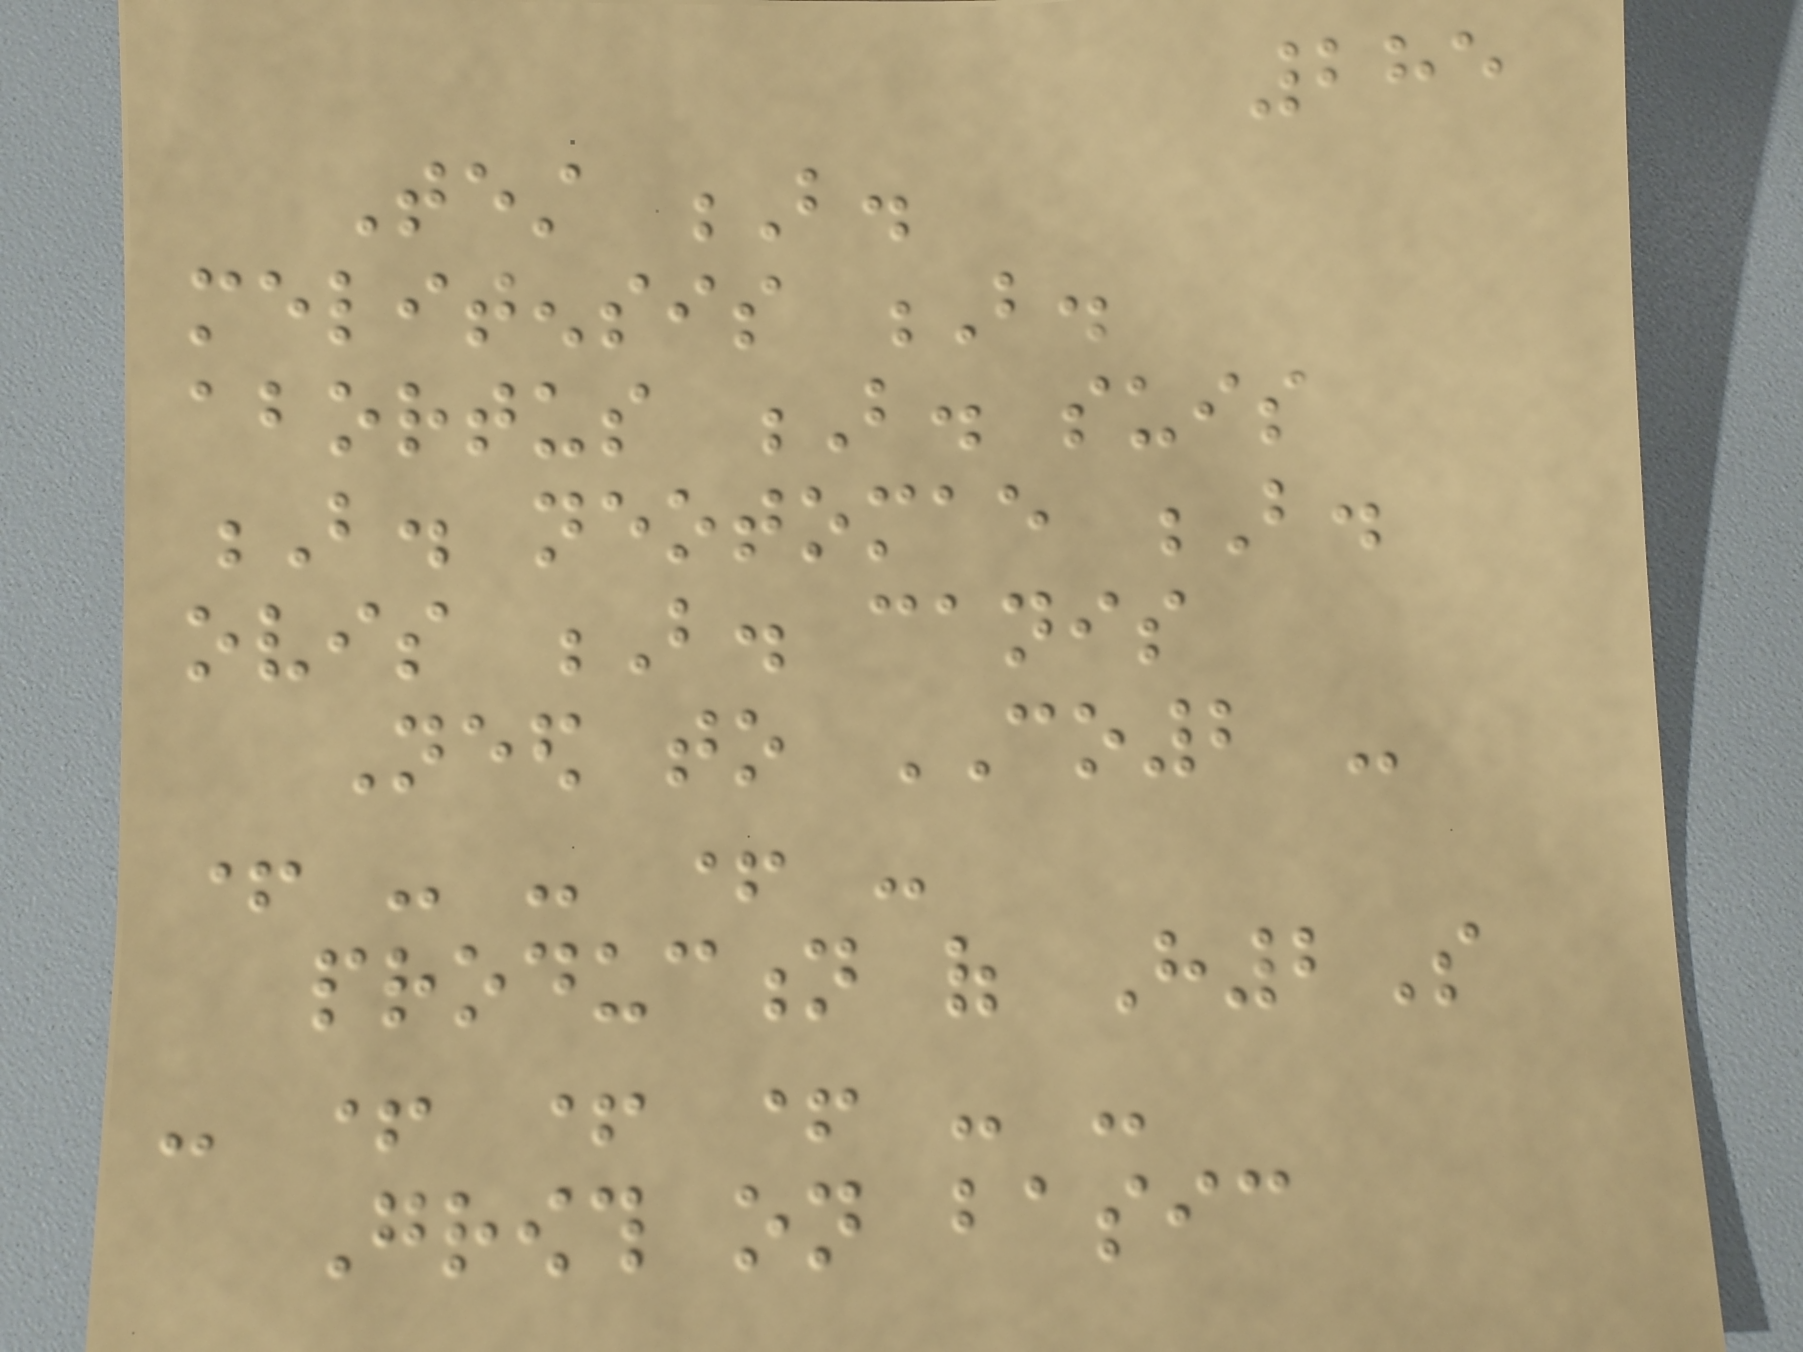285
Test B.
melitensis B.
abortus B. suis
B. neotomae B.
ovis B. canis
Need to CO2 -
+ - - + -
production of H2S
- + + + - -
Growth on basic
